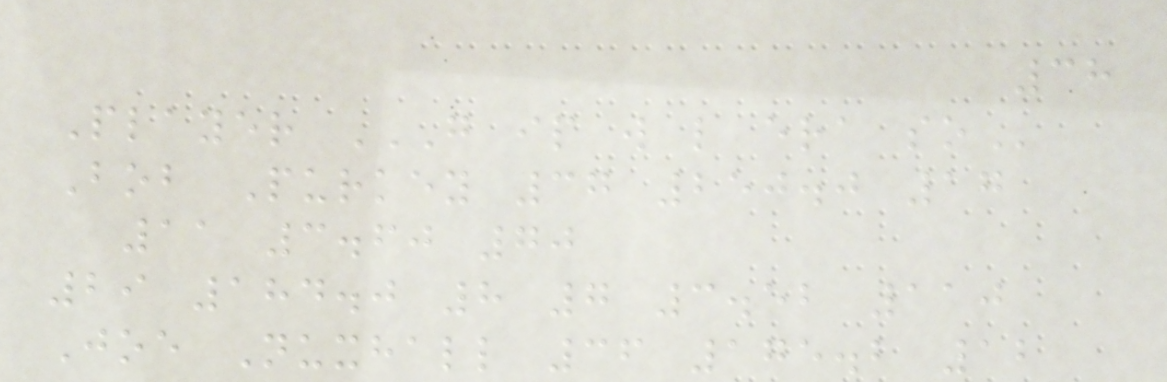38
Player G IP W L ERA SO
Bob Purkey 37 250.0 17
11 3.60 70
29 184.0 8 7 3.52 110
Joe Nuxhall 36 175.2 12
